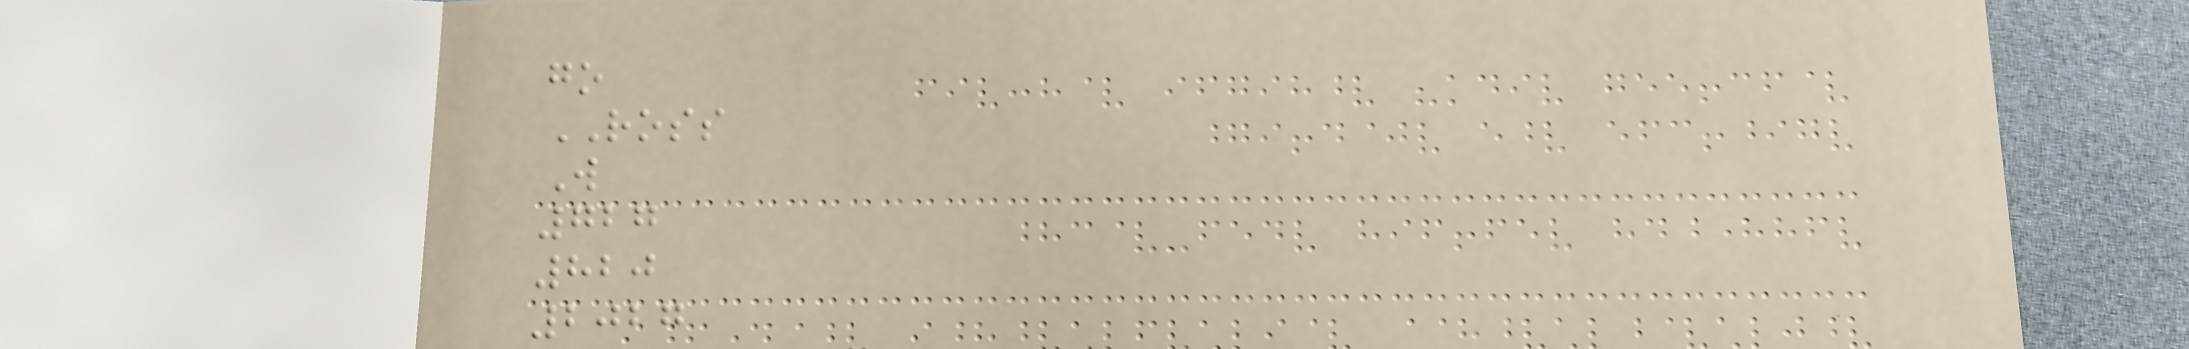go
ROSS
W
727
820
2027
